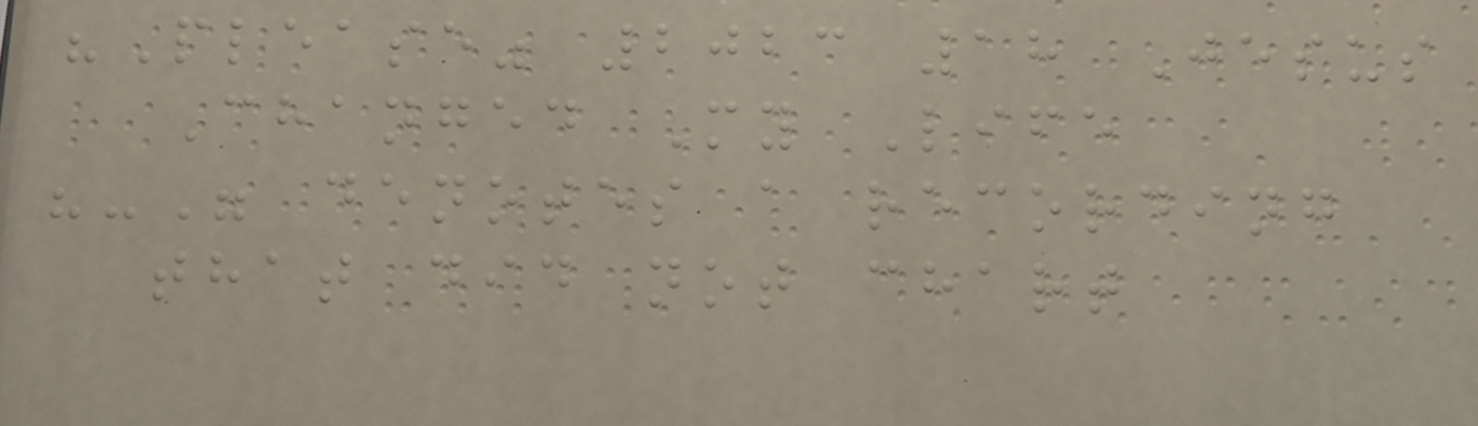"Please" 2023 18 Jesus
Changed My Life
"-" denotes a recording
that did not chart
